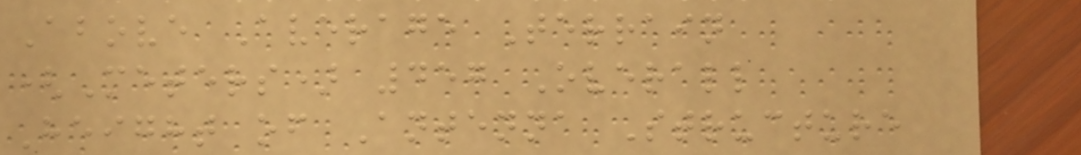Above Average Terrain
(Meters) 457 Overall
Height of Antenna Structure
